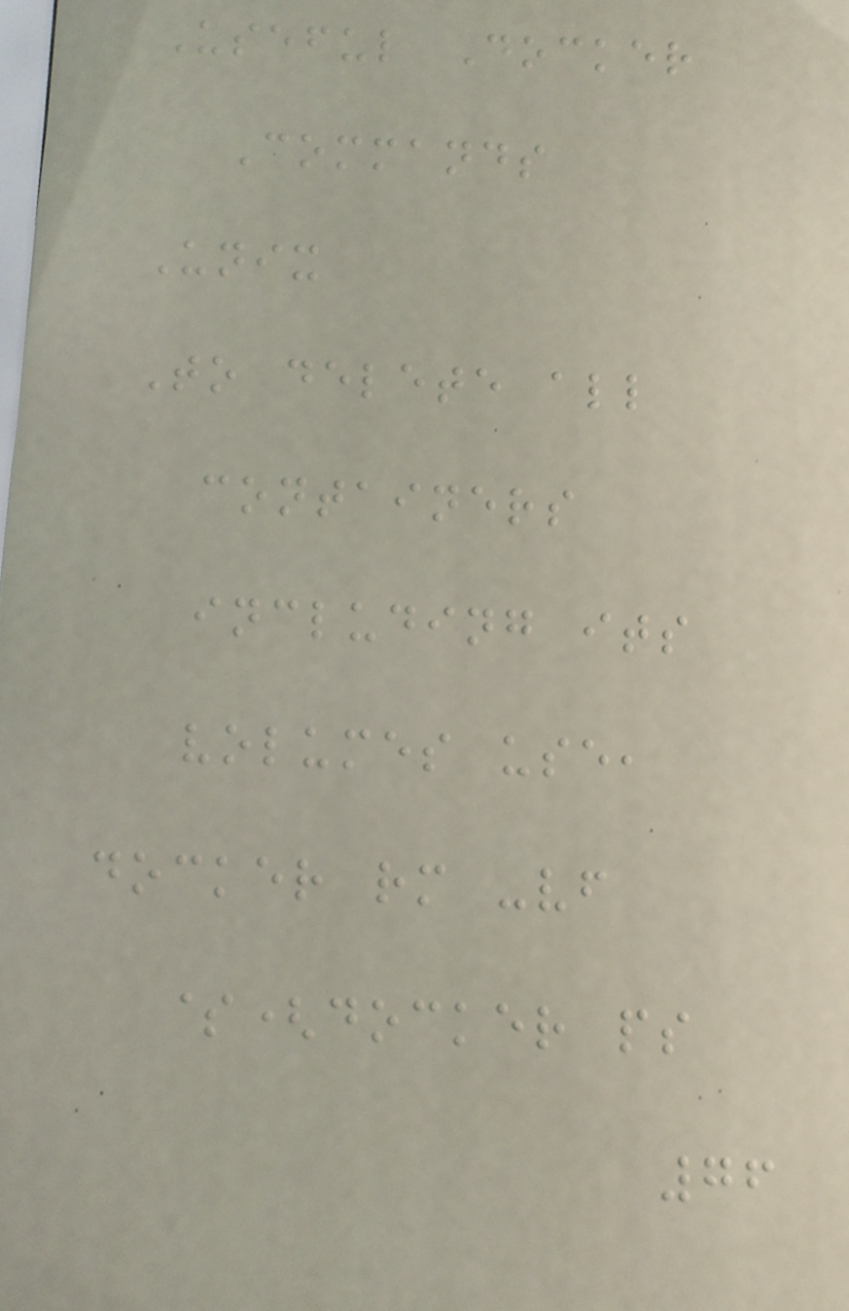Useful Docker
Commands
Unix
To delete all
containers
including its
volumes use,
docker rm -vf
$(docker ps
76
